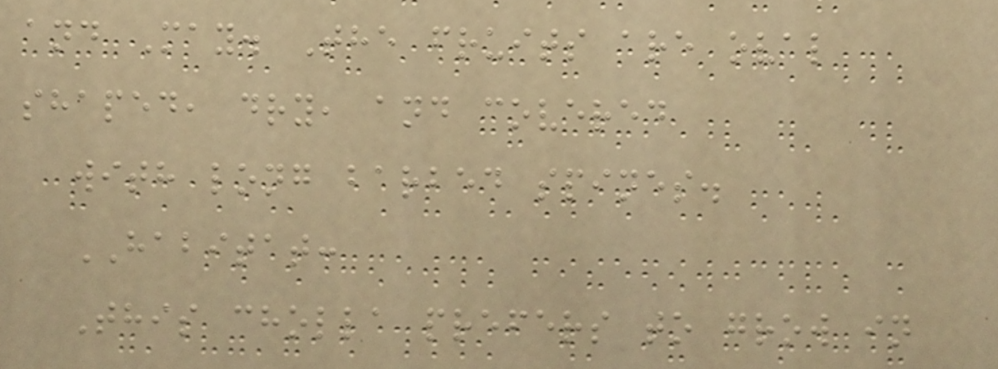and May. The fruits are oval
shaped, dry, and covered
with long barbed spines.
HABITAT:
This cholla prefers to grow in
